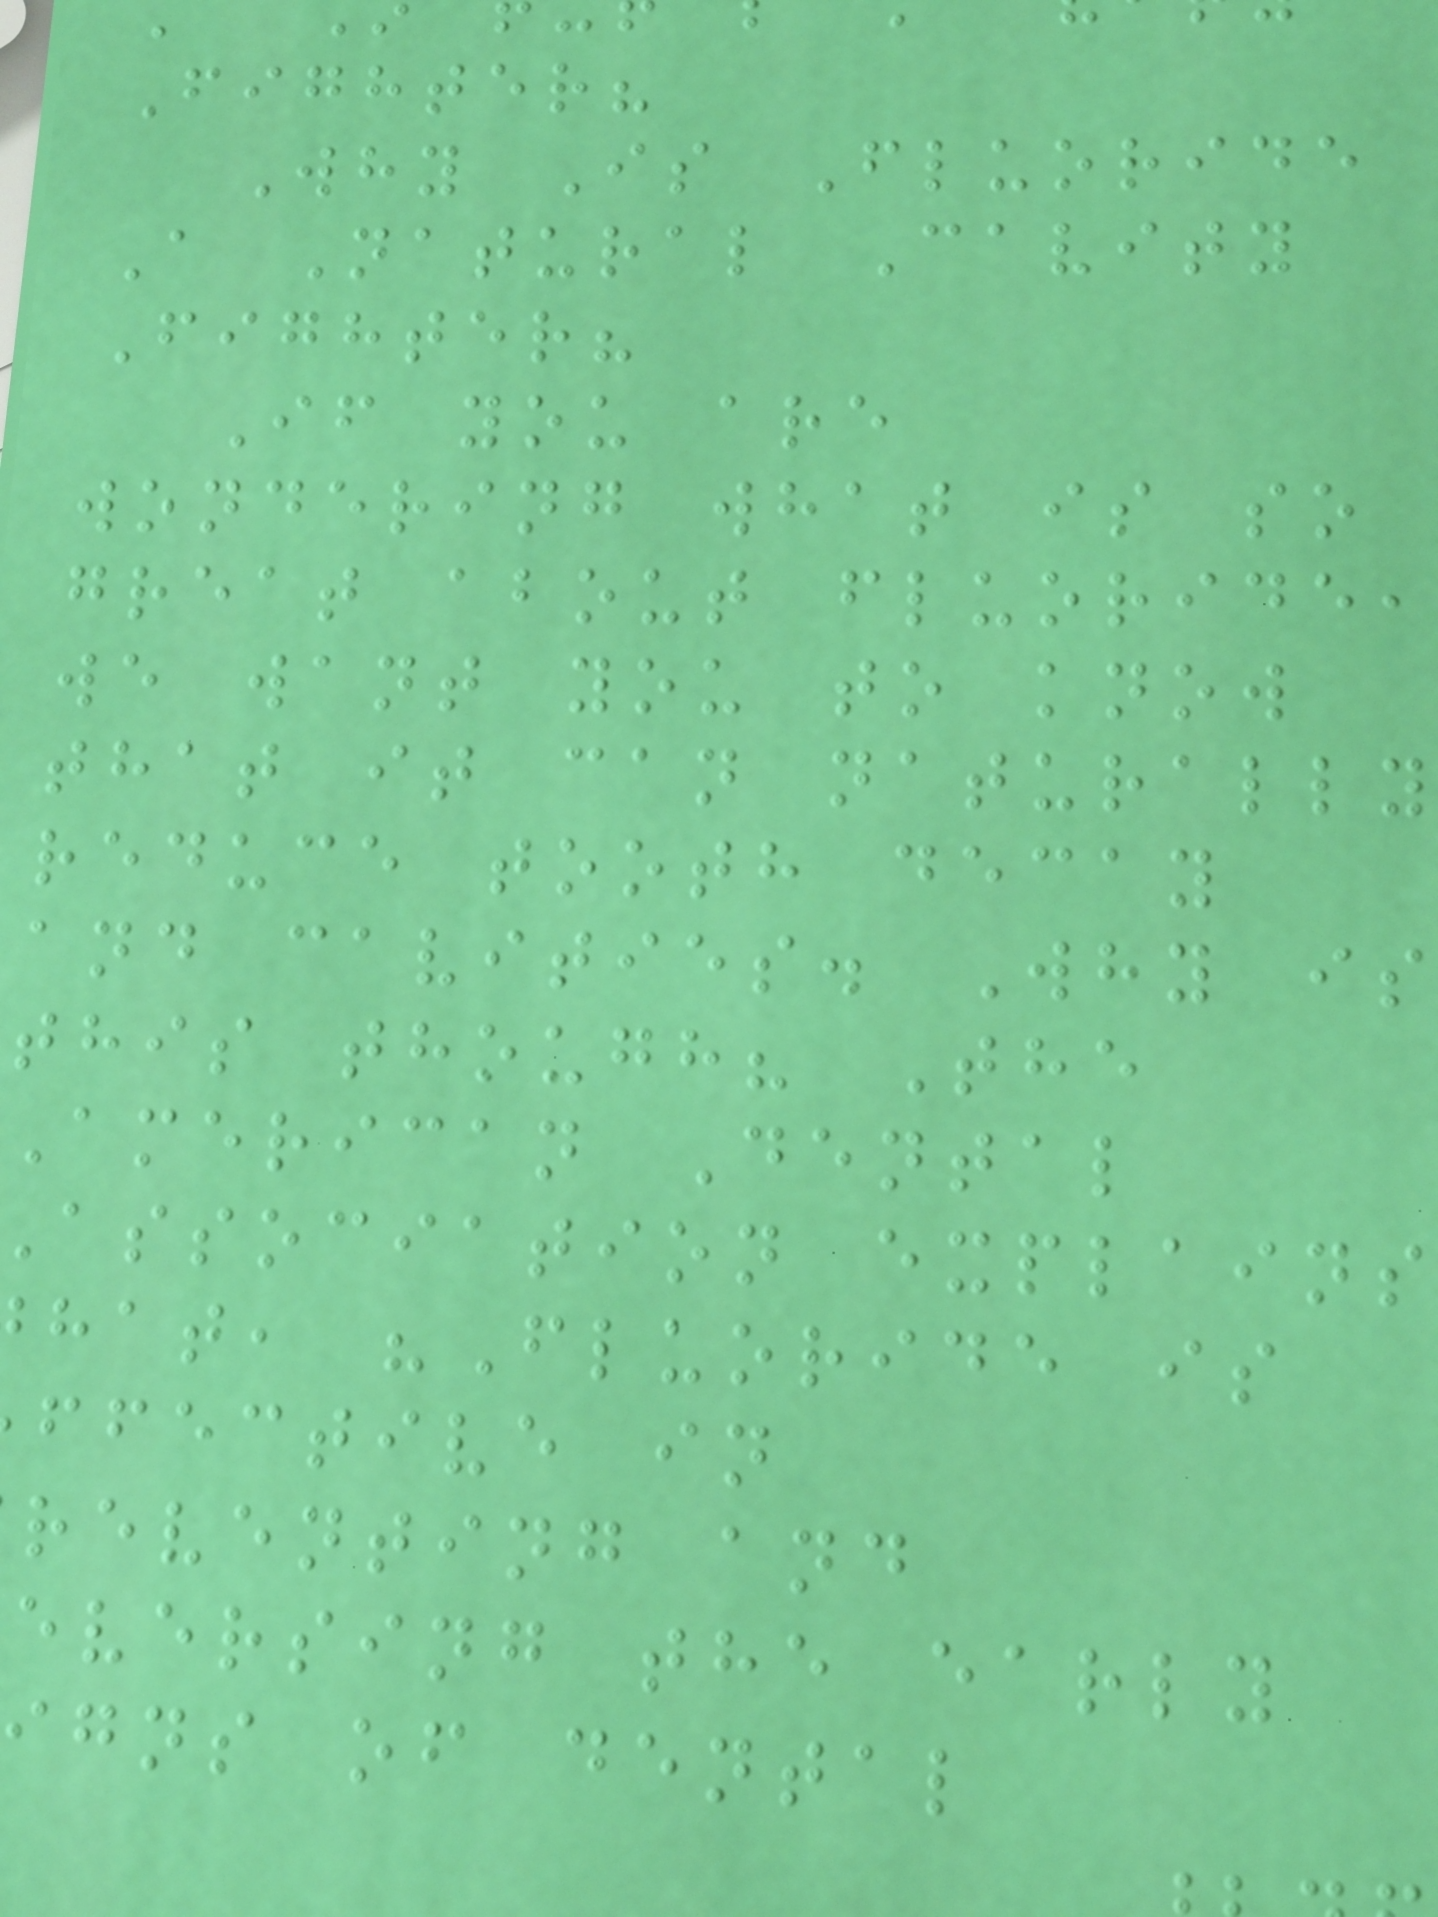Fighter?
Why Is Fluoride
A Natural Cavity
Fighter?
If you are
wondering what is so
great about fluoride,
we want you to know
that it can naturally
reduce tooth decay
and cavities. Why is
this though? The
American Dental
association explains
hat, "Fluoride is
ffective in
reventing and
eversing the early
igns of dental
